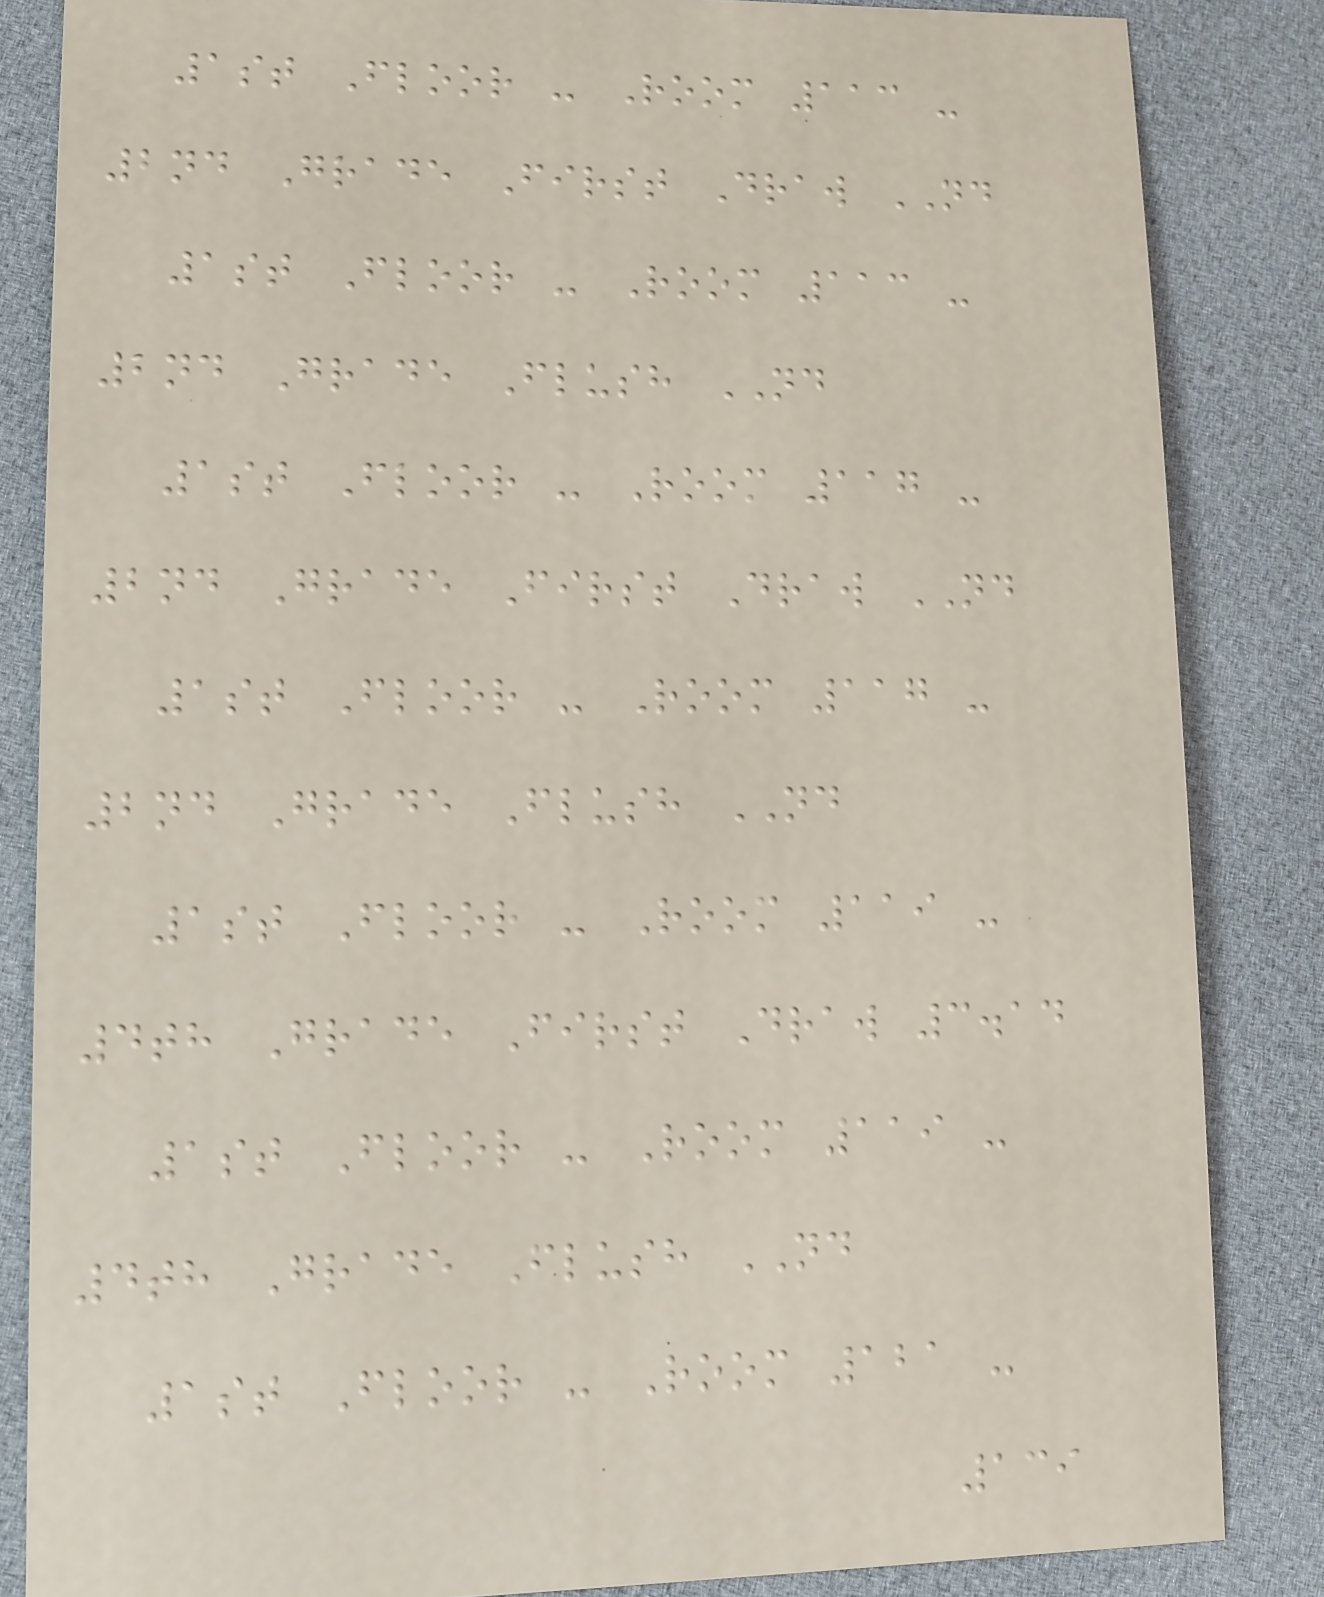1st Floor - Room 113 -
2nd Grade First Draw ND
1st Floor - Room 113 -
2nd Grade Flush ND
1st Floor - Room 117 -
2nd Grade First Draw ND
1st Floor - Room 117 -
2nd Grade Flush ND
1st Floor - Room 119 -
4th Grade First Draw 3.14
1st Floor - Room 119 -
4th Grade Flush ND
1st Floor - Room 121 -
139
